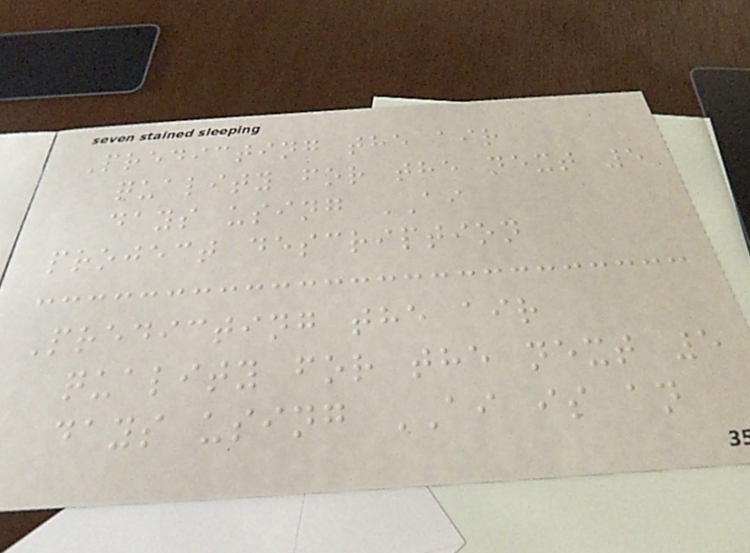Predicting the air
quality for the next 5
days using AI
project description
Predicting the air
quality for the next 5
days using AI is an
